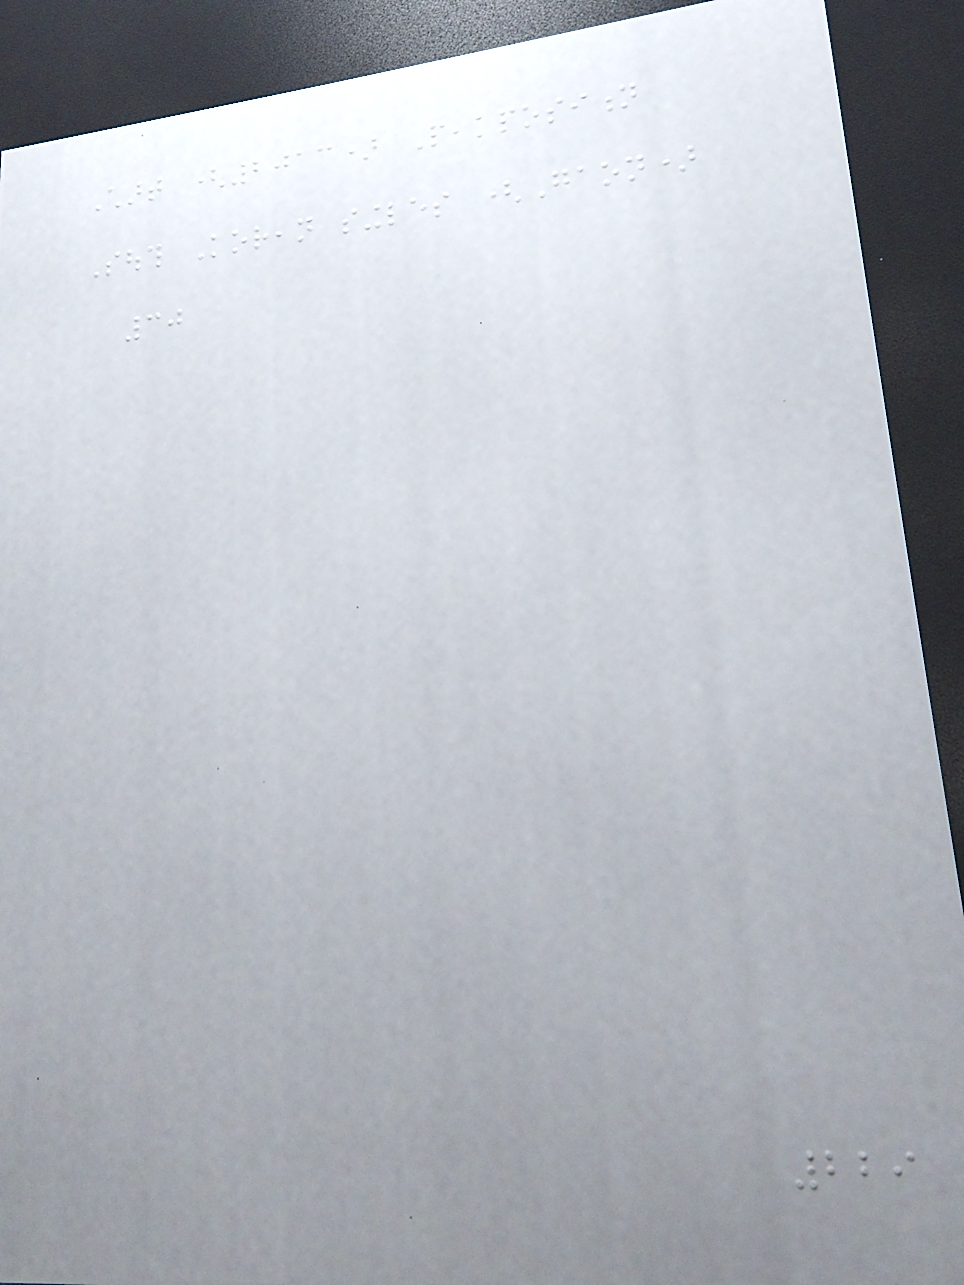Chart (2013) Peakposition
South Korean singles (Gaon)
30
229
